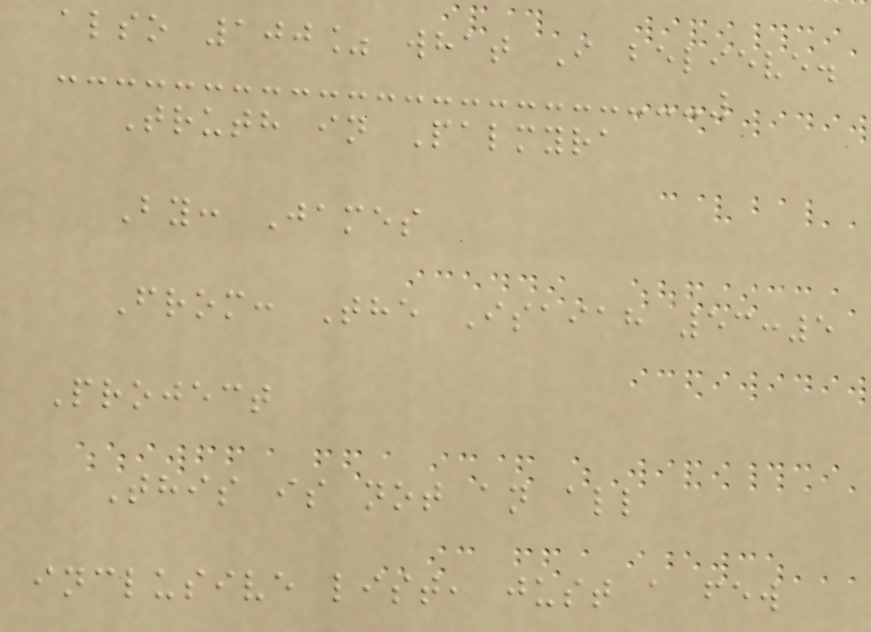also 100% what I believe.
Truth in Palmyra
By: James
From: The Isaiah 53:5
Project
This is not an all
inclusive list, just a few
